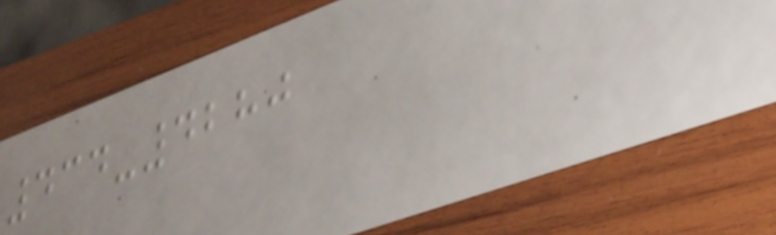434-4280
